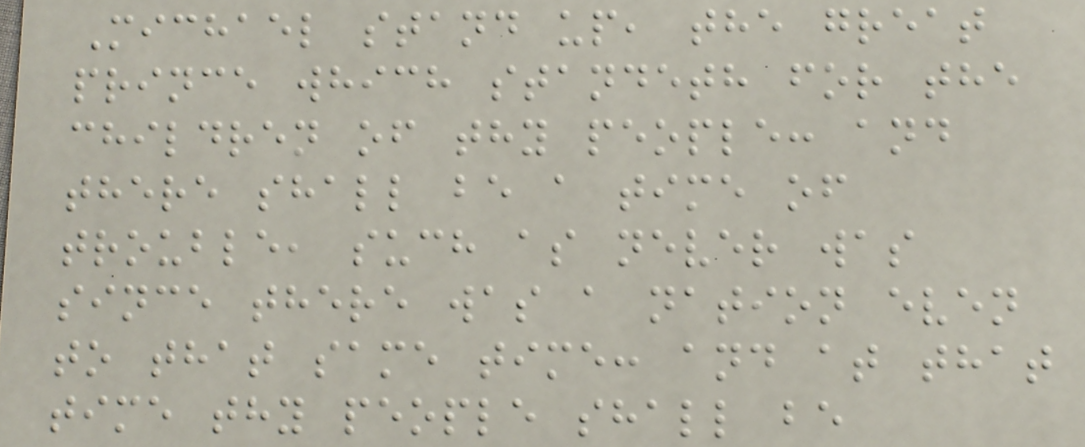Michael stand up, the great
prince which standeth for the
children of thy people: and
there shall be a time of
trouble, such as never was
since there was a nation even
to that same time: and at that
time thy people shall be
